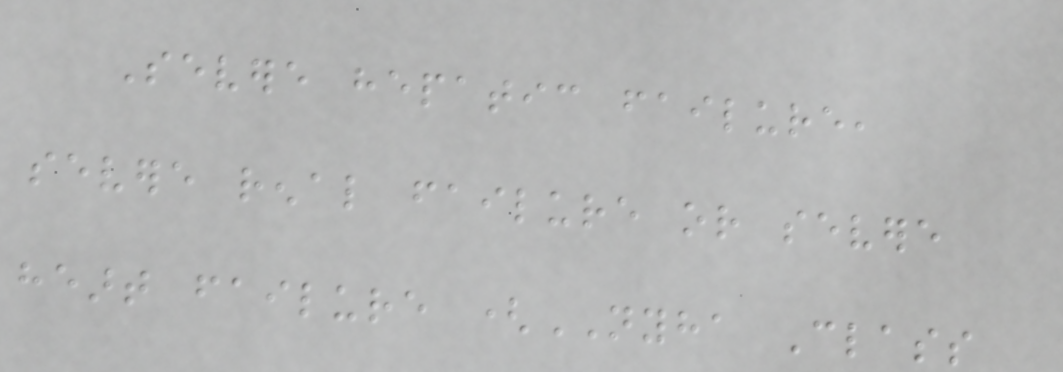Severe hepatic failure,
severe renal failure or severe
heart failure (NYHA Class
